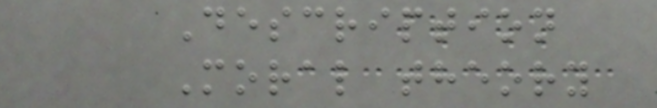Description
Moral theory
